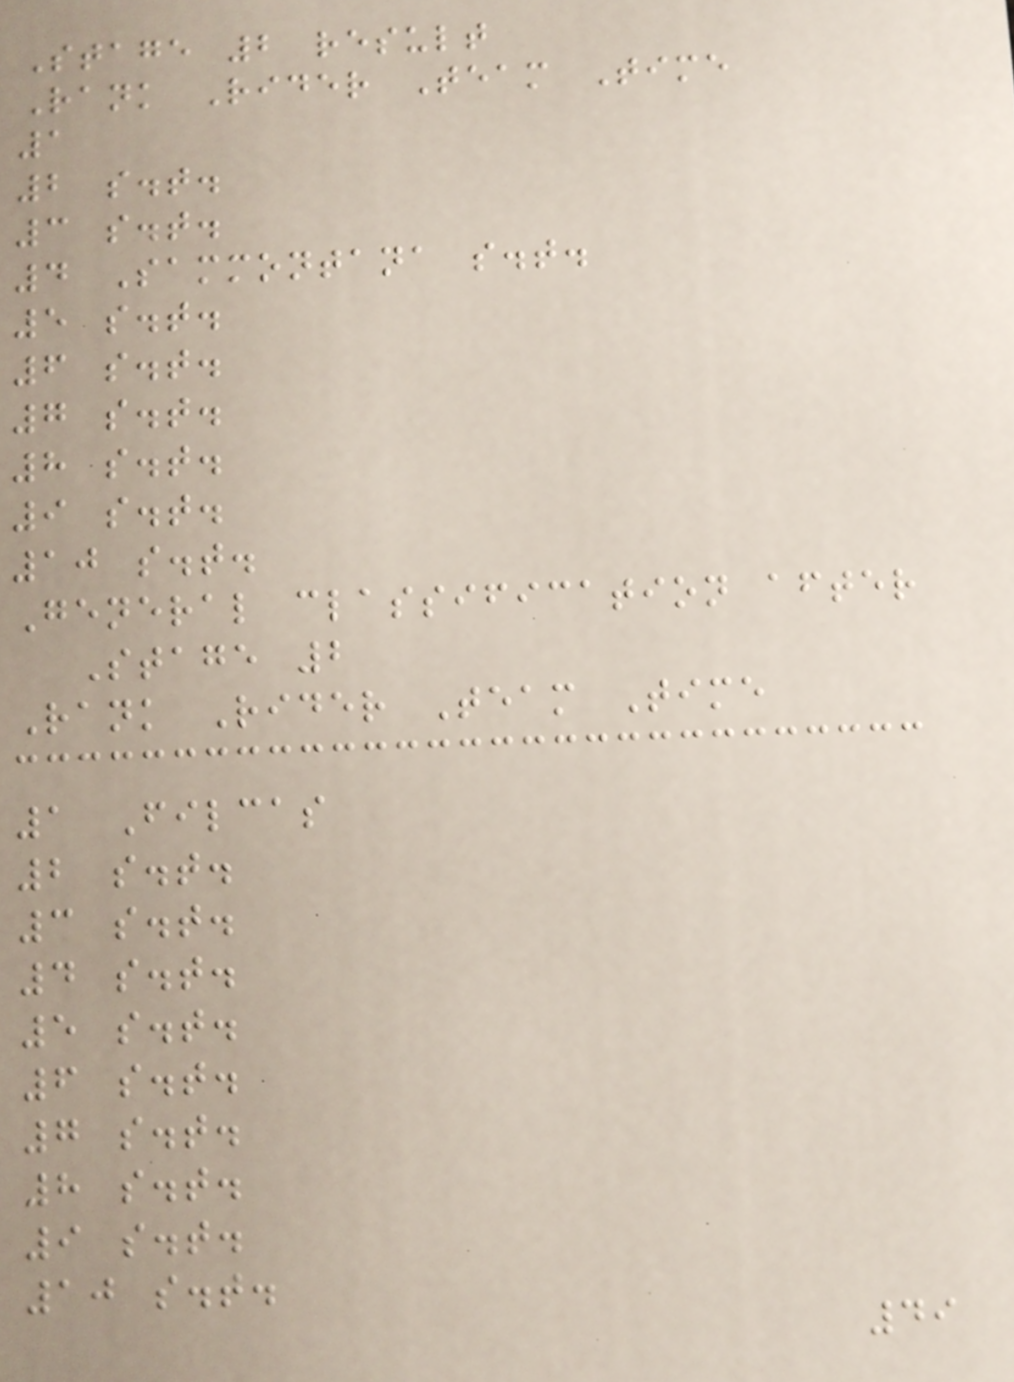Stage 2 result
Rank Rider Team Time
1
2 s.t.
3 s.t.
4 Sammontana s.t.
5 s.t.
6 s.t.
7 s.t.
8 s.t.
9 s.t.
10 s.t.
General classification after
Stage 2
Rank Rider Team Time
1 Filcas
2 s.t.
3 s.t.
4 s.t.
5 s.t.
6 s.t.
7 s.t.
8 s.t.
9 s.t.
10 s.t.
49
